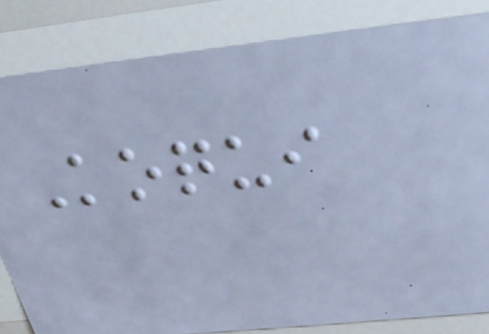Koqui
